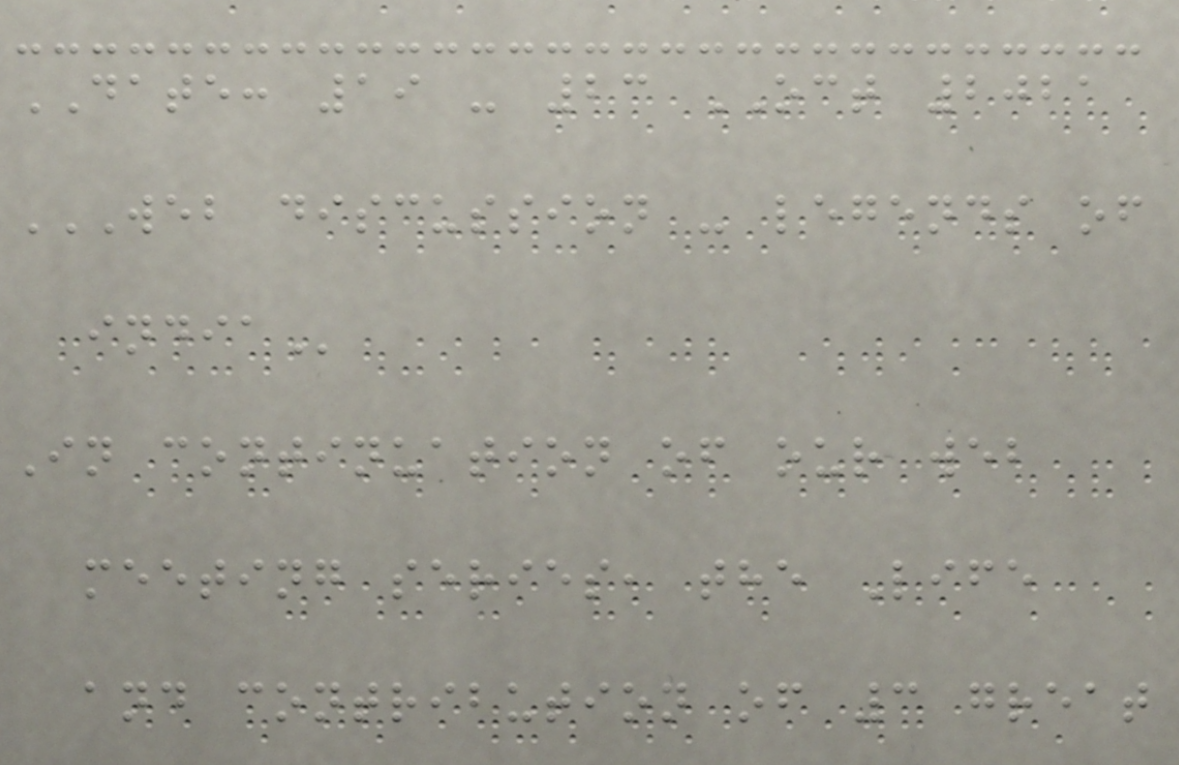DATE: 19 - 23 OCT 2021
WEB DISCUSSION - LEGENDS OF
INDIA
In continuation of our web
meeting series, the Life
and contribution of 3 great
